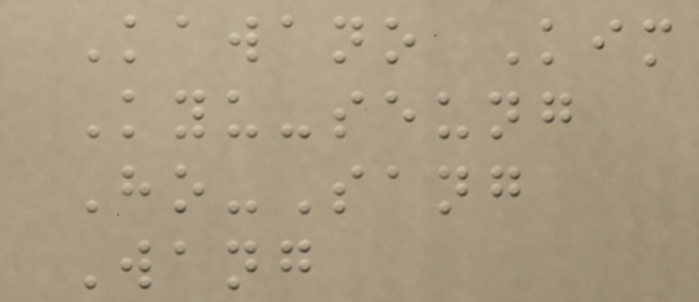Kawano Kim
Kyu-seung
Ho-Sang
Wang
